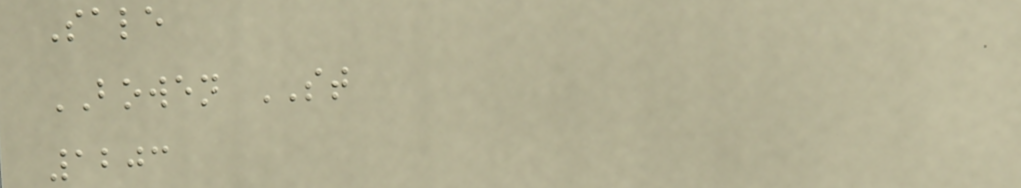Sale
BOWEN ST
1203
